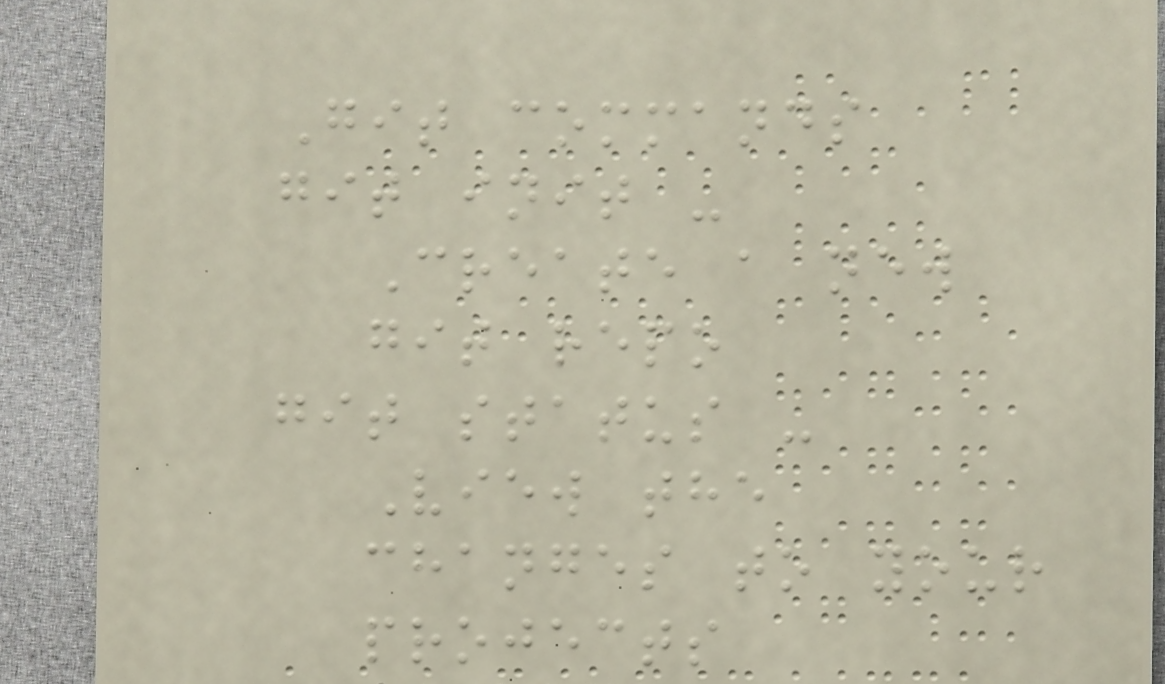Git commands
git init -
Create a new
git repo
git status -
View the
changes to your
projects
